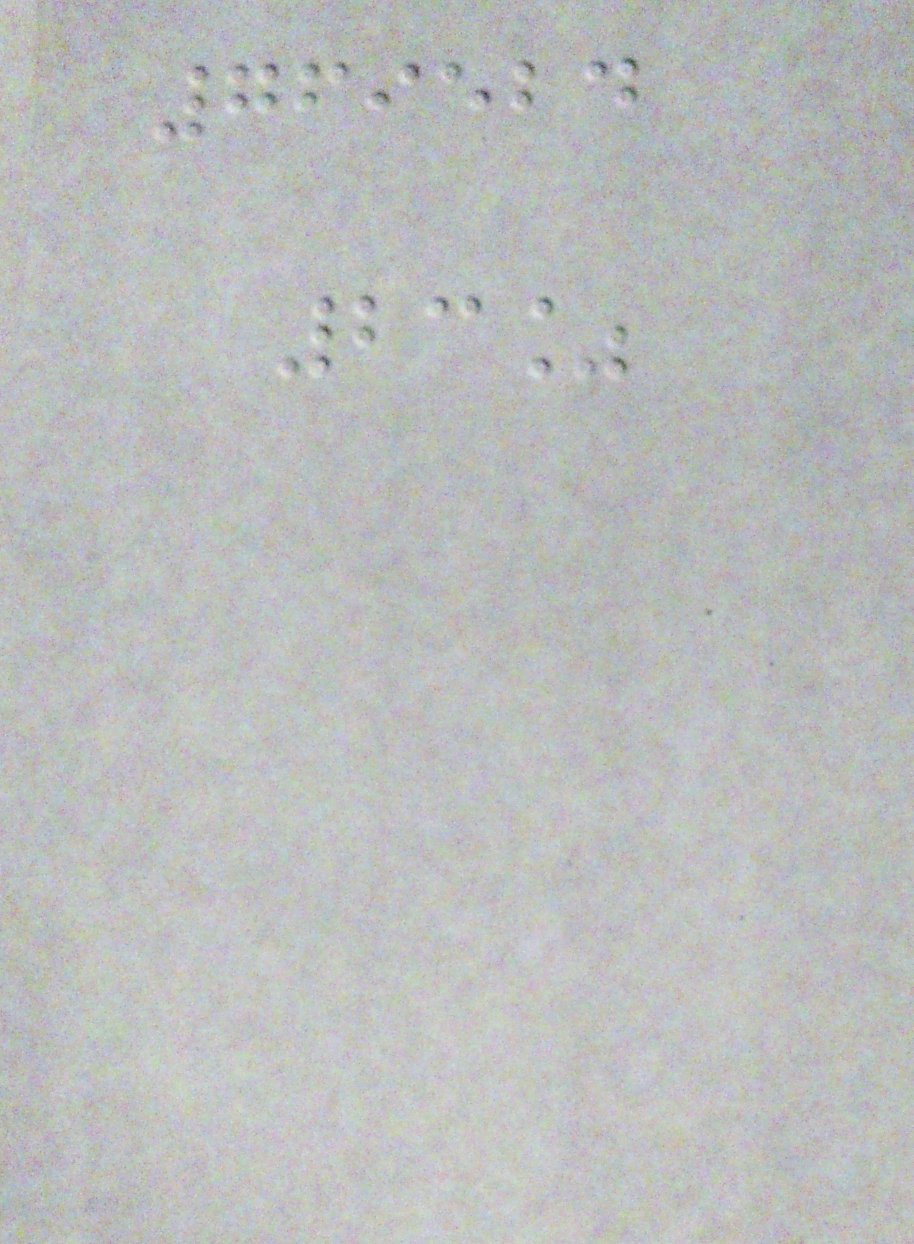769524
23%
